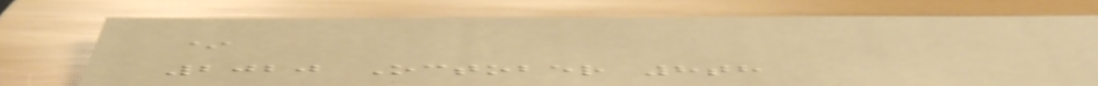*
2020 October 8th
